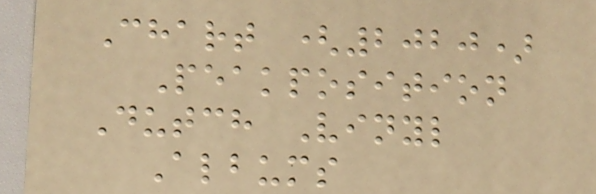Chart (2020)
Peakposition
Dutch Vinyl
Albums
